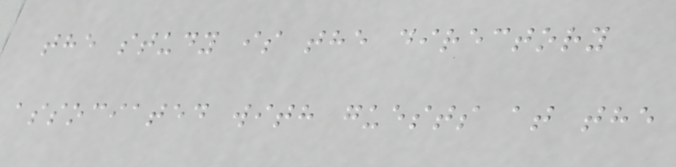the study is the directory
associated with guests at the
